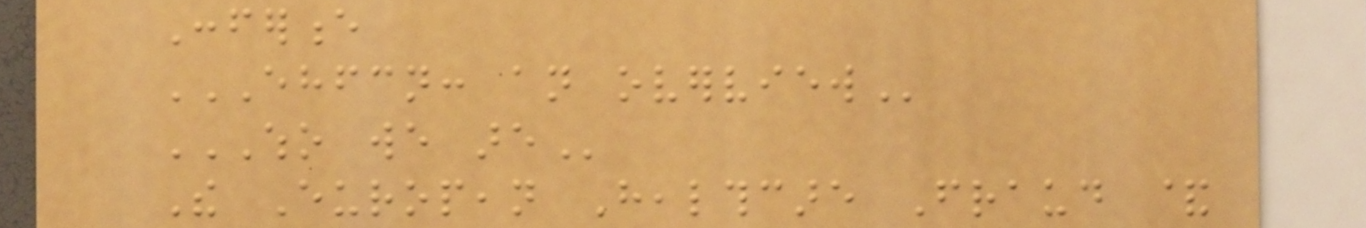Conference
EHFCN: AN OVERVIEW
WHO WE ARE
The European Healthcare Fraud &
